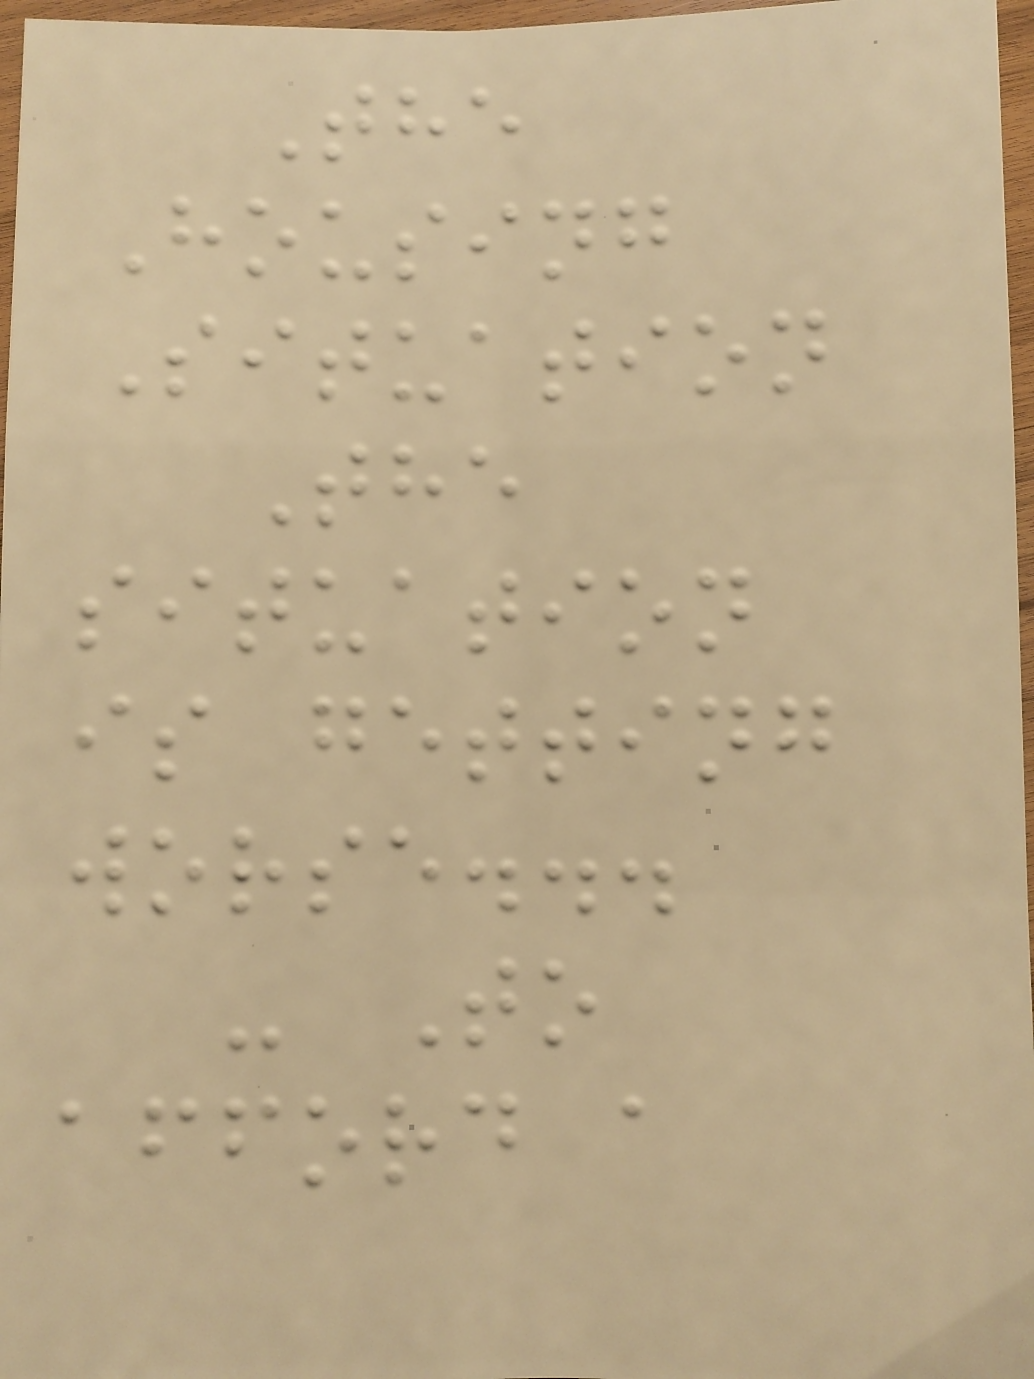The
Housing
Situation
The
situation
is getting
worse...
- To
afford a
